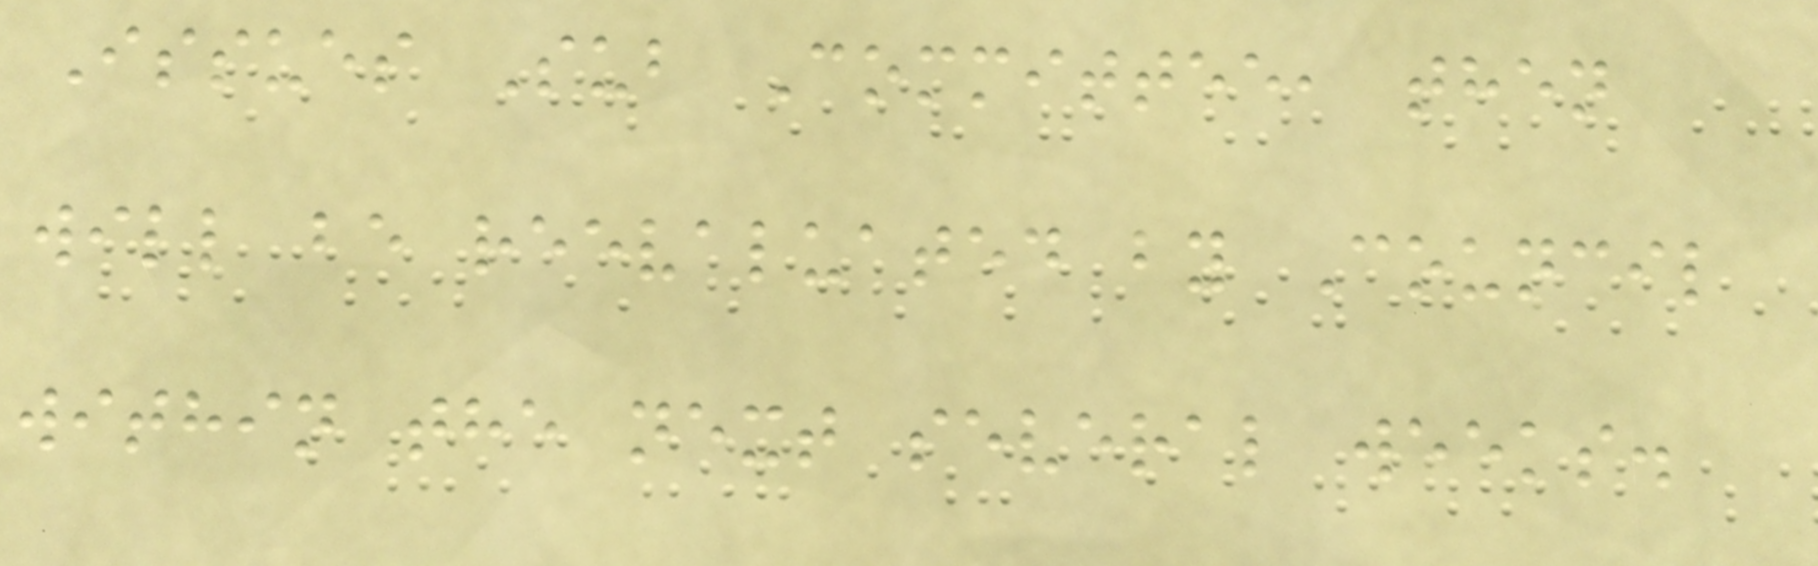Issues Sub Committee, then
will be reevaluated by Council
within the next several weeks.
